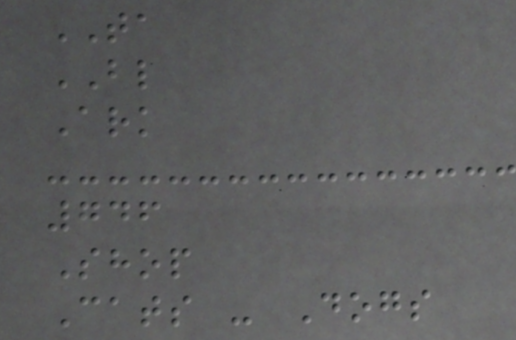TA
BL
Ark
746
Shop
Cats - Dogs
